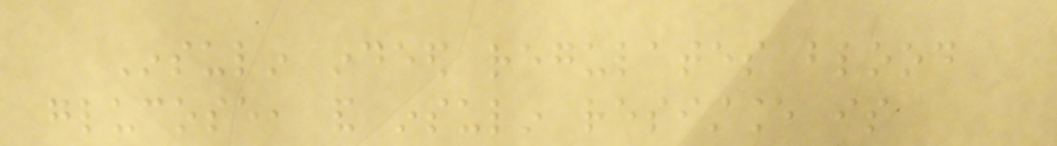Insulin indeed regulates blood
glucose, and insulin resistance is
